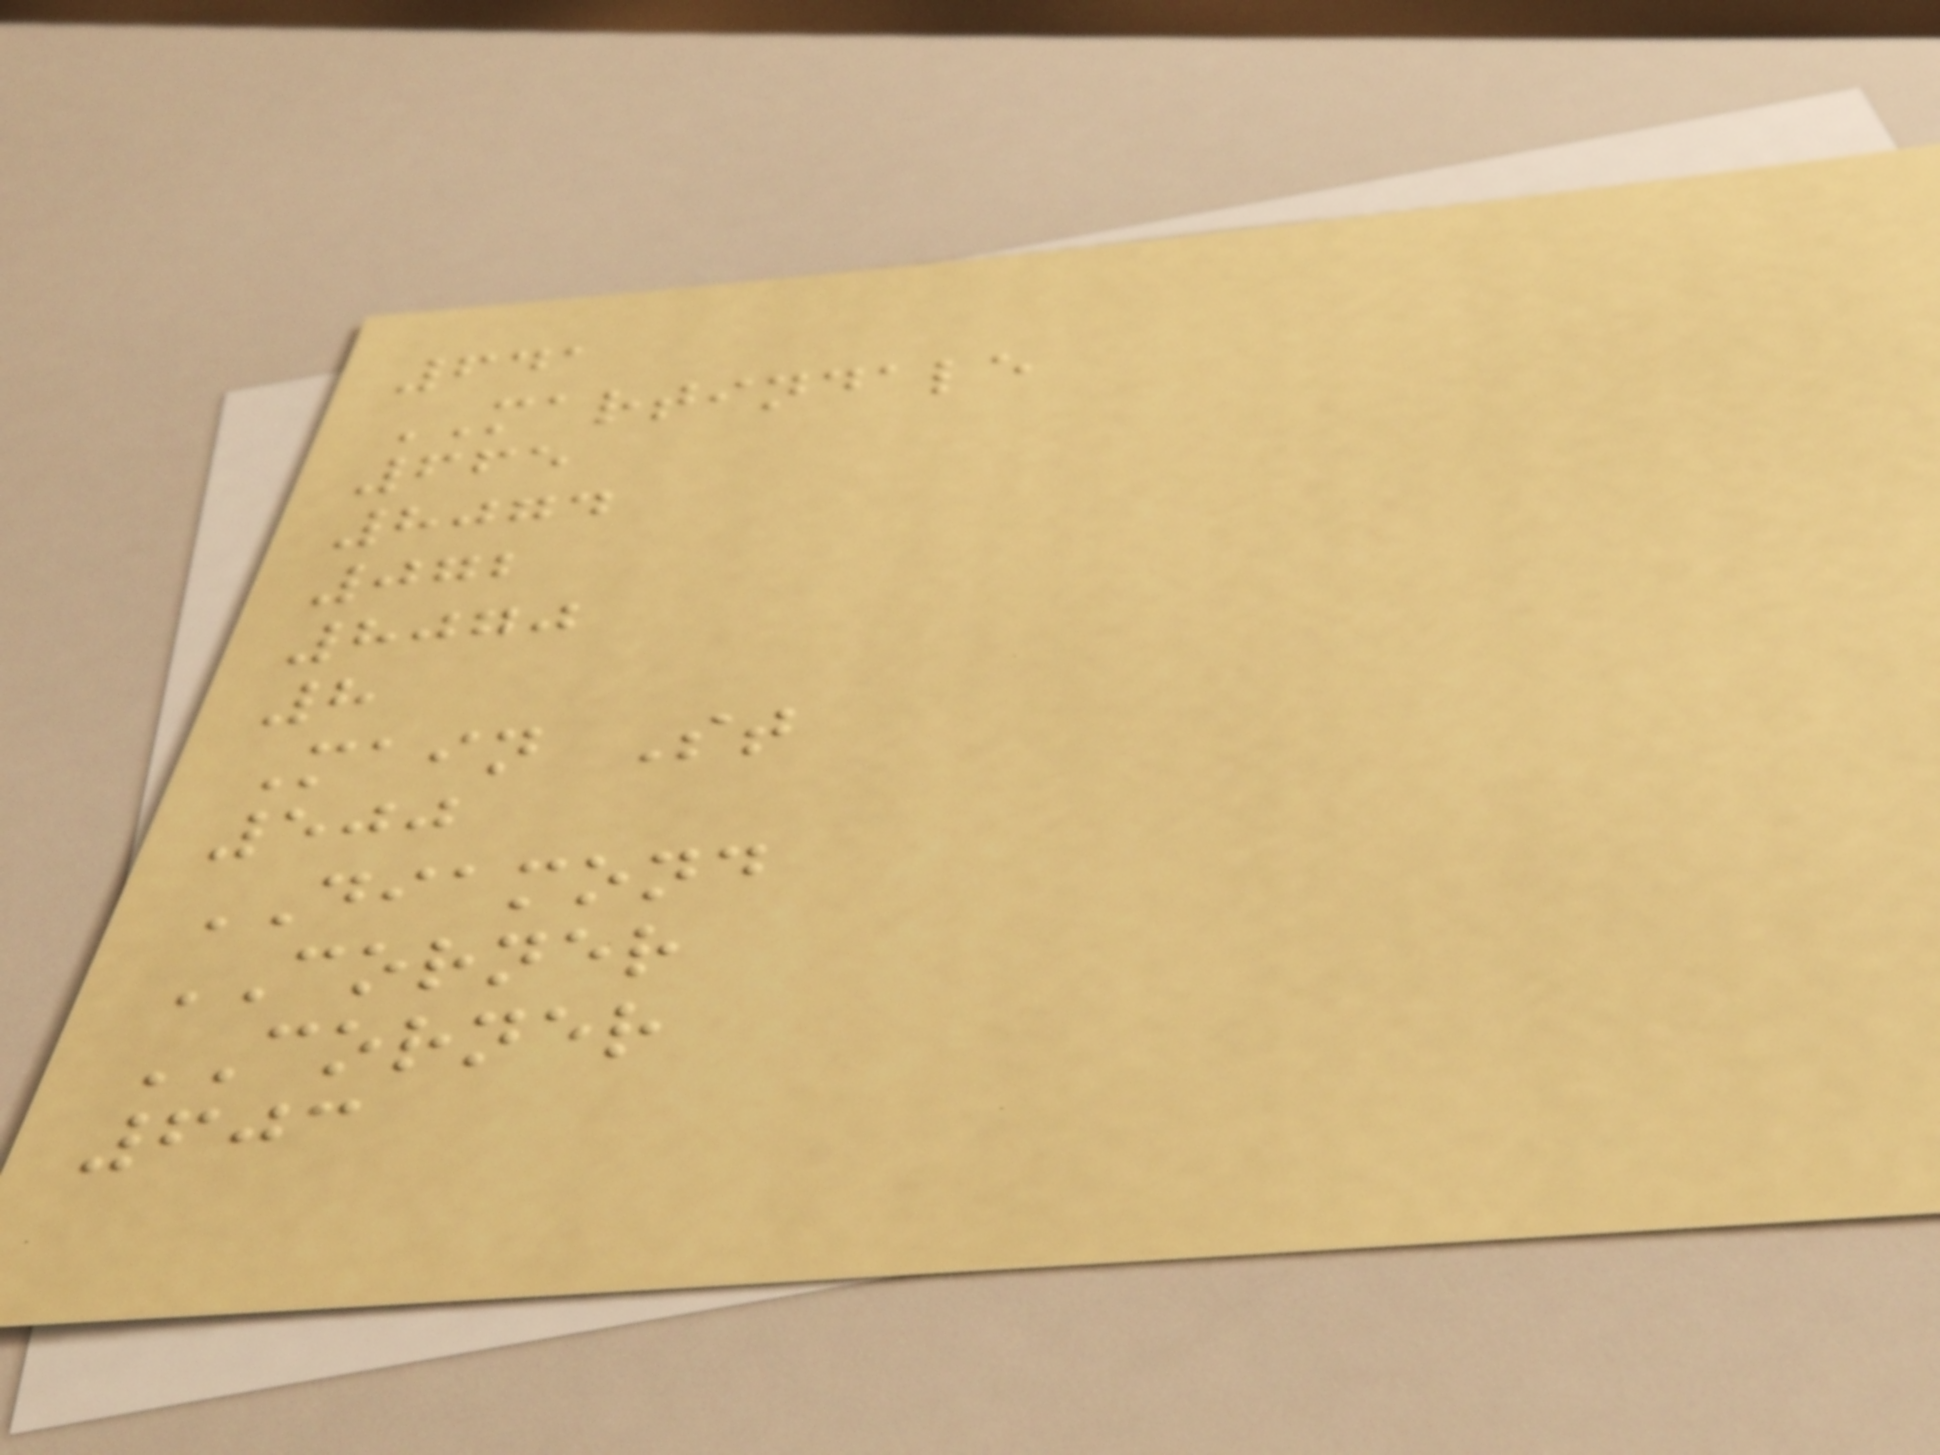641
MARTINDALE
665
8074
072
8070
8
Main St
500
DIAMOND
CORNER
CORNER
603
